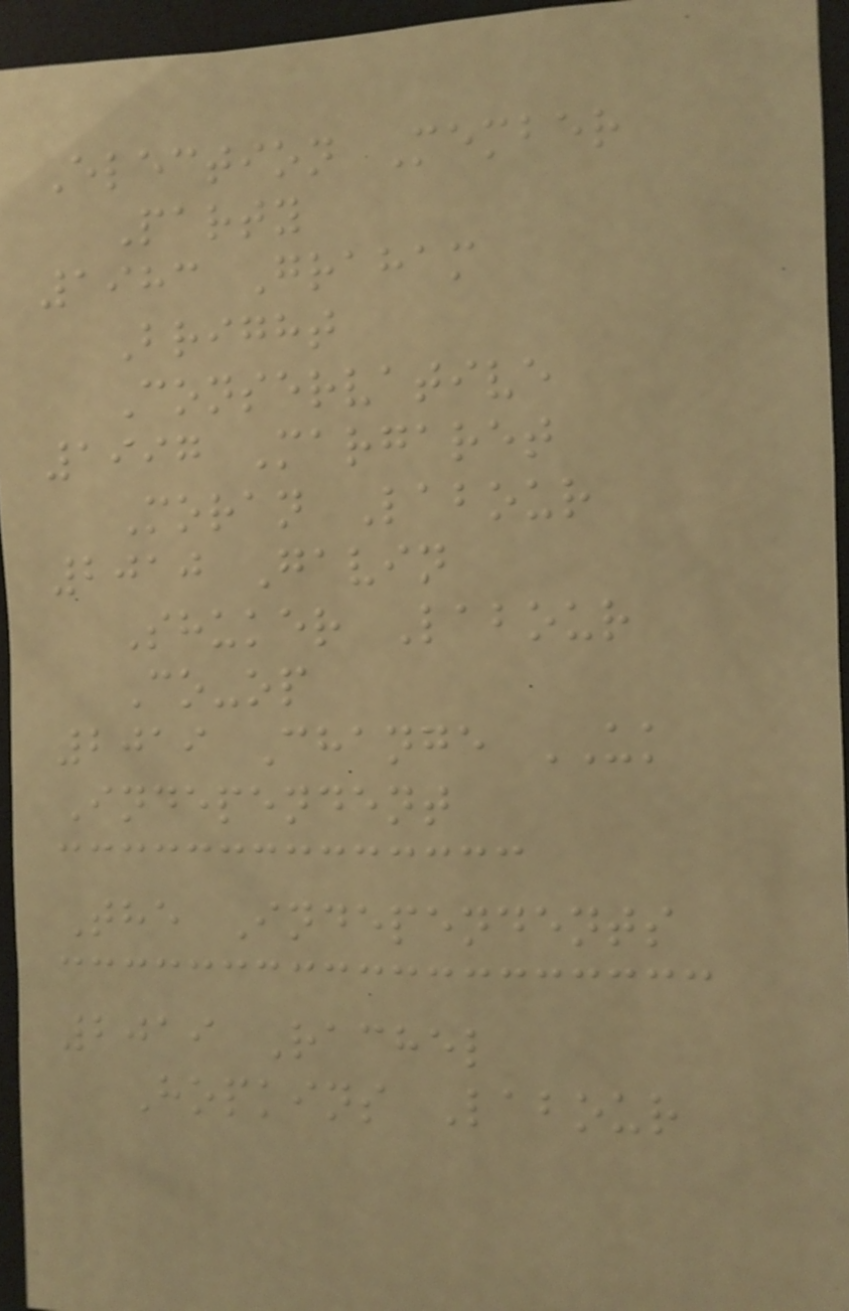Election Member
Party
1983 Graham
Bright
Conservative
1997 Margaret
Moran Labour
2010 Gavin
Shuker Labour
Co-op
2019 Change UK
Independent
The Independents
2019 Rachel
Hopkins Labour
